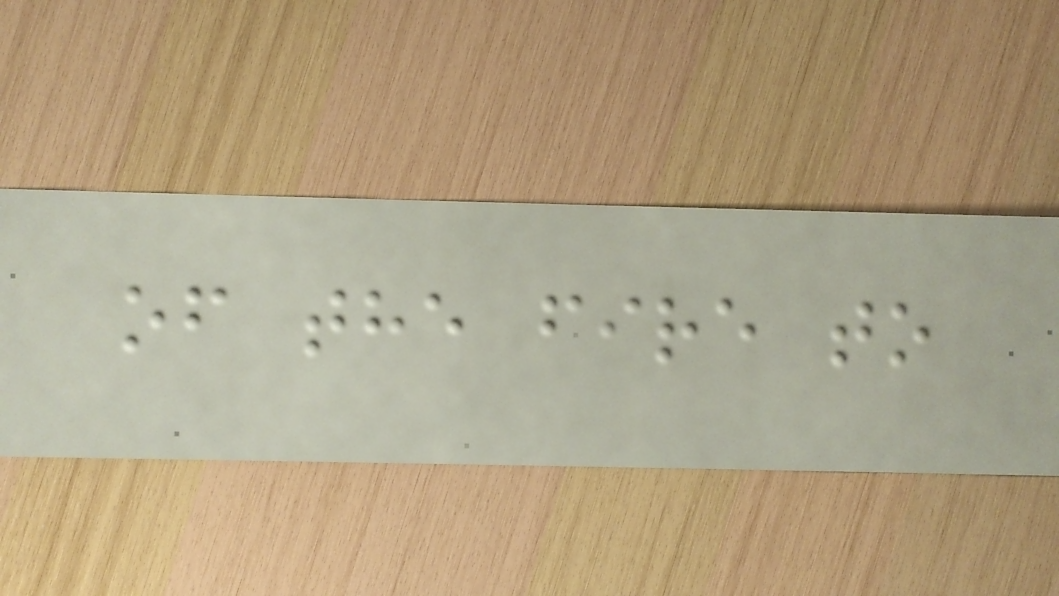of the fire to
